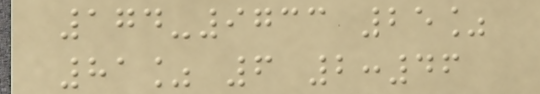174-9733 25%
81% 6 2:46
